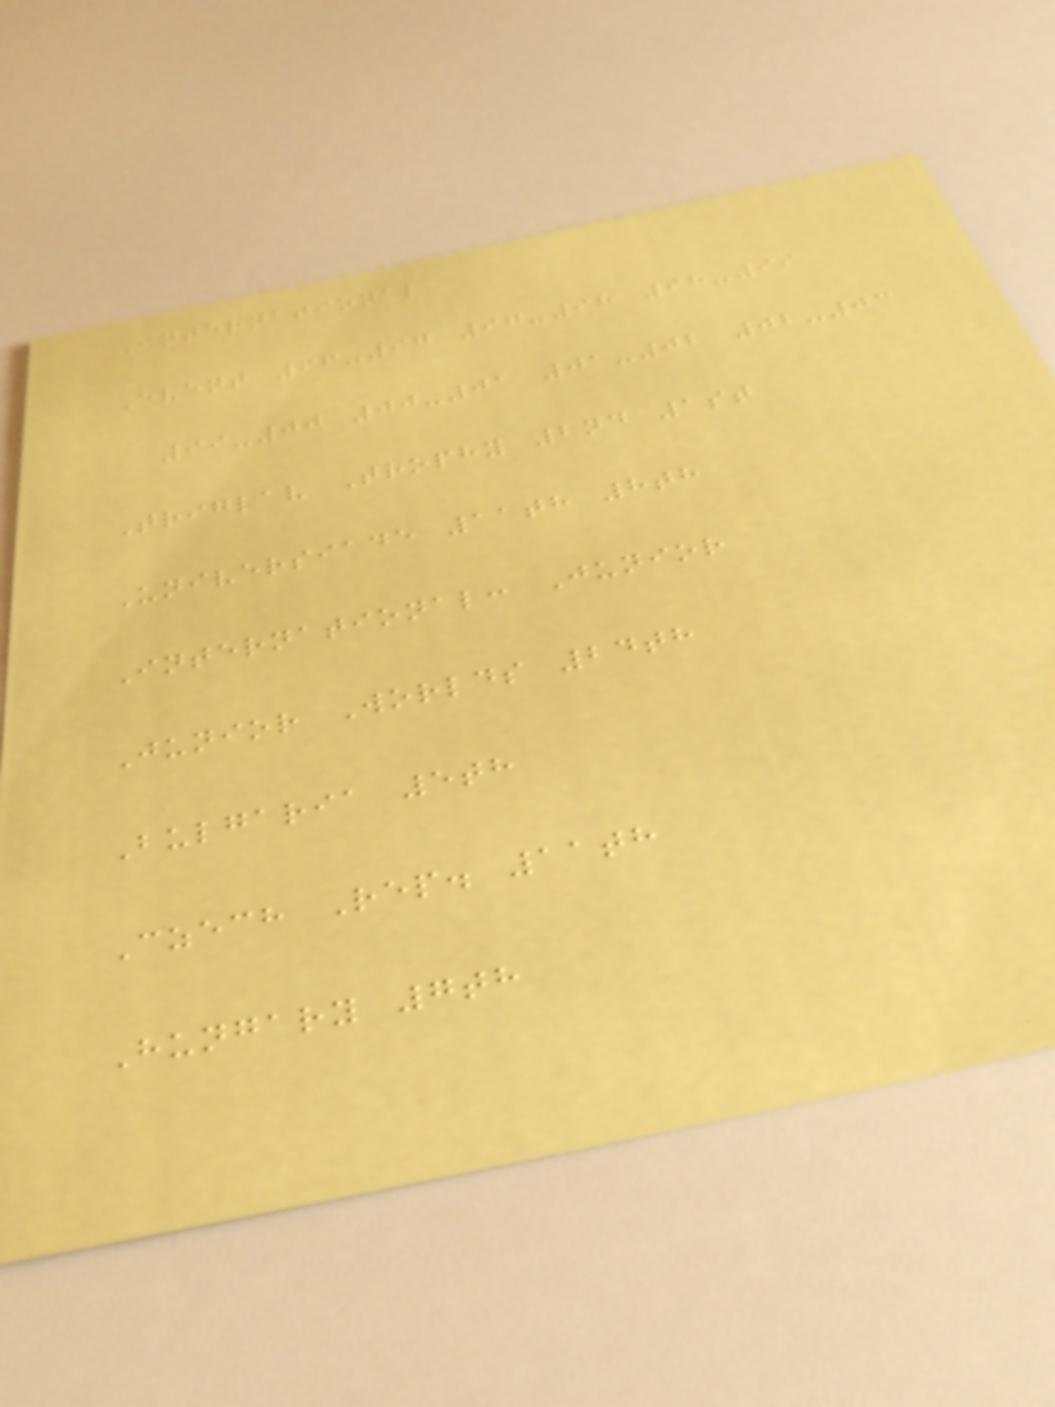International
Event 96-97 97-98 98-99
99-00 00-01 01-02 02-03
Triglav Trophy 2nd 1st
Universiade 11th 8th
International: Junior
Junior Worlds 24th
Bulgaria 5th
Czech Rep. 11th
Hungary 7th
